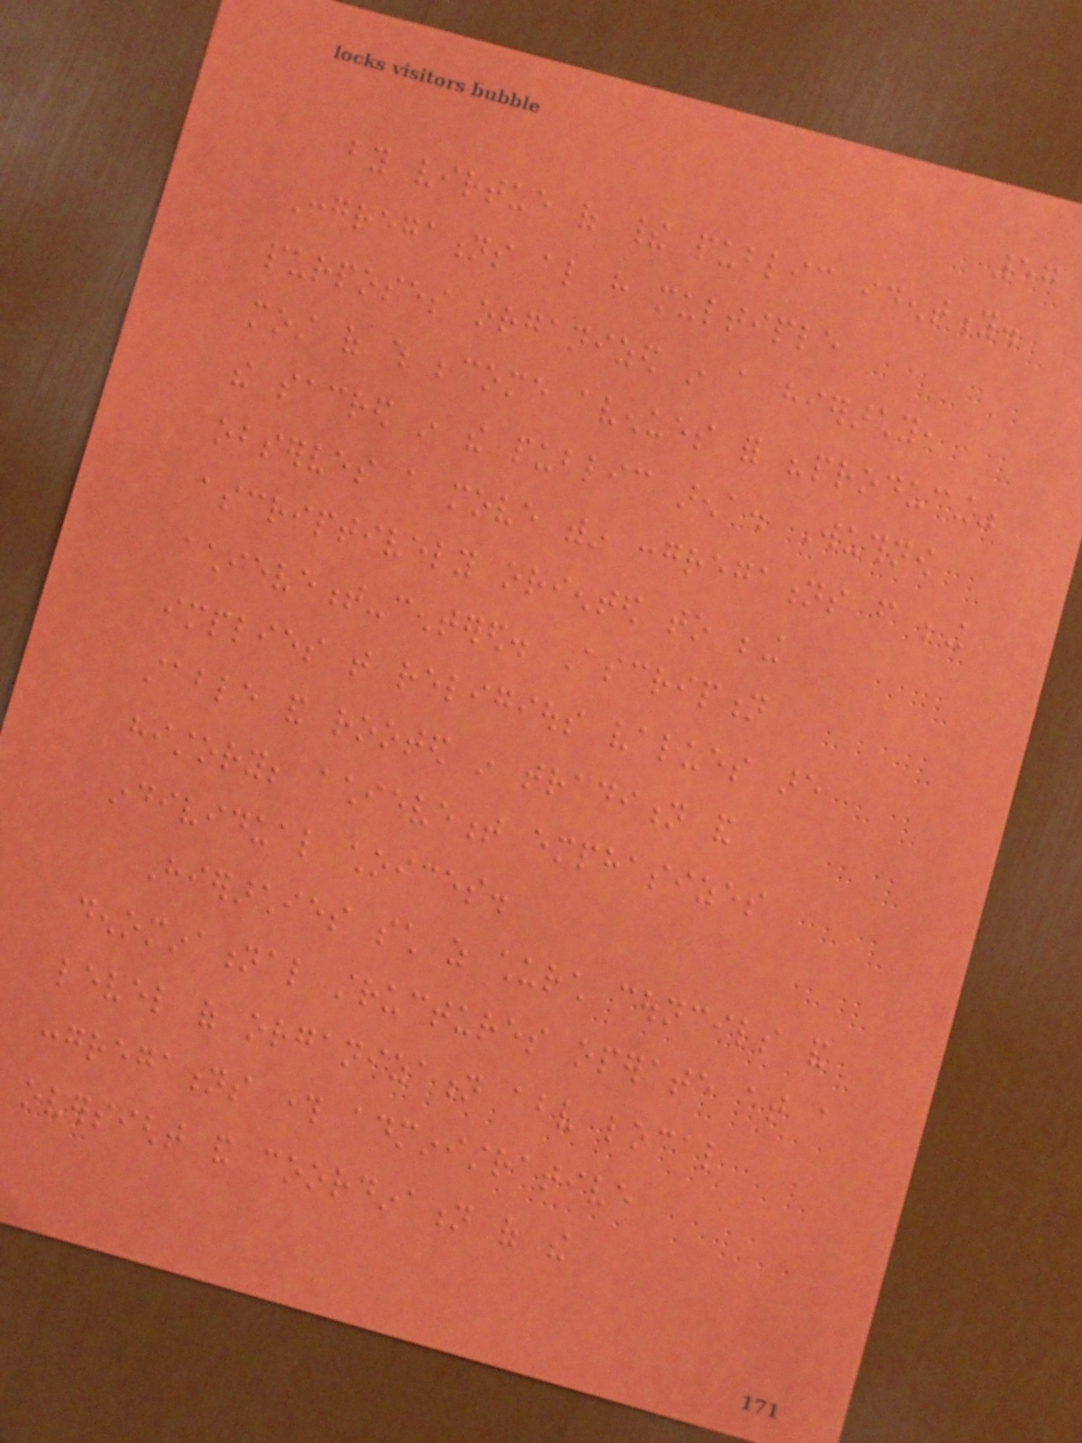57
by virtue of their public identity.
Congregations also have multiple
purposes organized in a hierarchy,
most of which become avenues for "producing"
the sacred in the public arena. Wuthnow
observes a move within congregations from being
ascriptively oriented to being
achievement-centered. Ascription
implies that religious values are
stable and rooted in tradition and
history; achievement emphasizes
individual choices.
Hierarchies such as church councils and
denominational structures operate at a
level of organization above local
congregations through administrative
oversight and coordination of the
